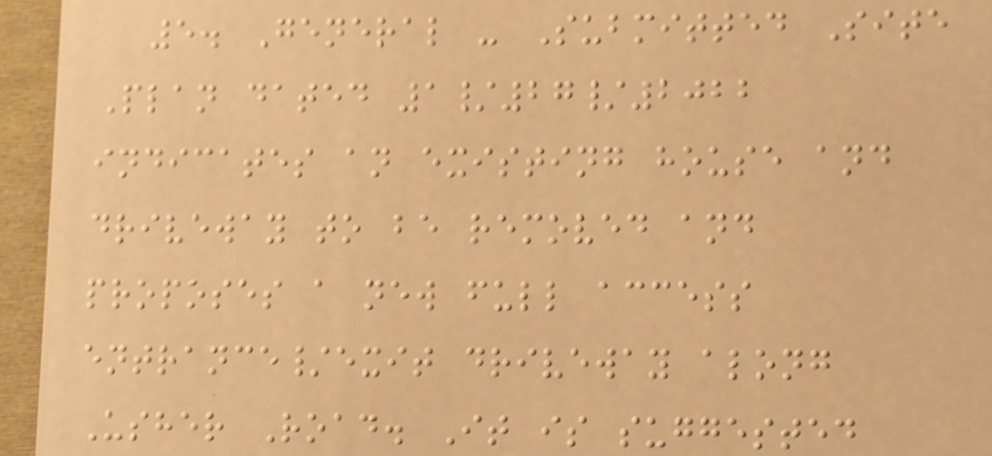5. General - Submitted Site
Plan dated 1/27/2022
indicates an existing house and
driveway to be removed and
proposes a new full access
entrance/exit driveway along
Usher Road. It is suggested
